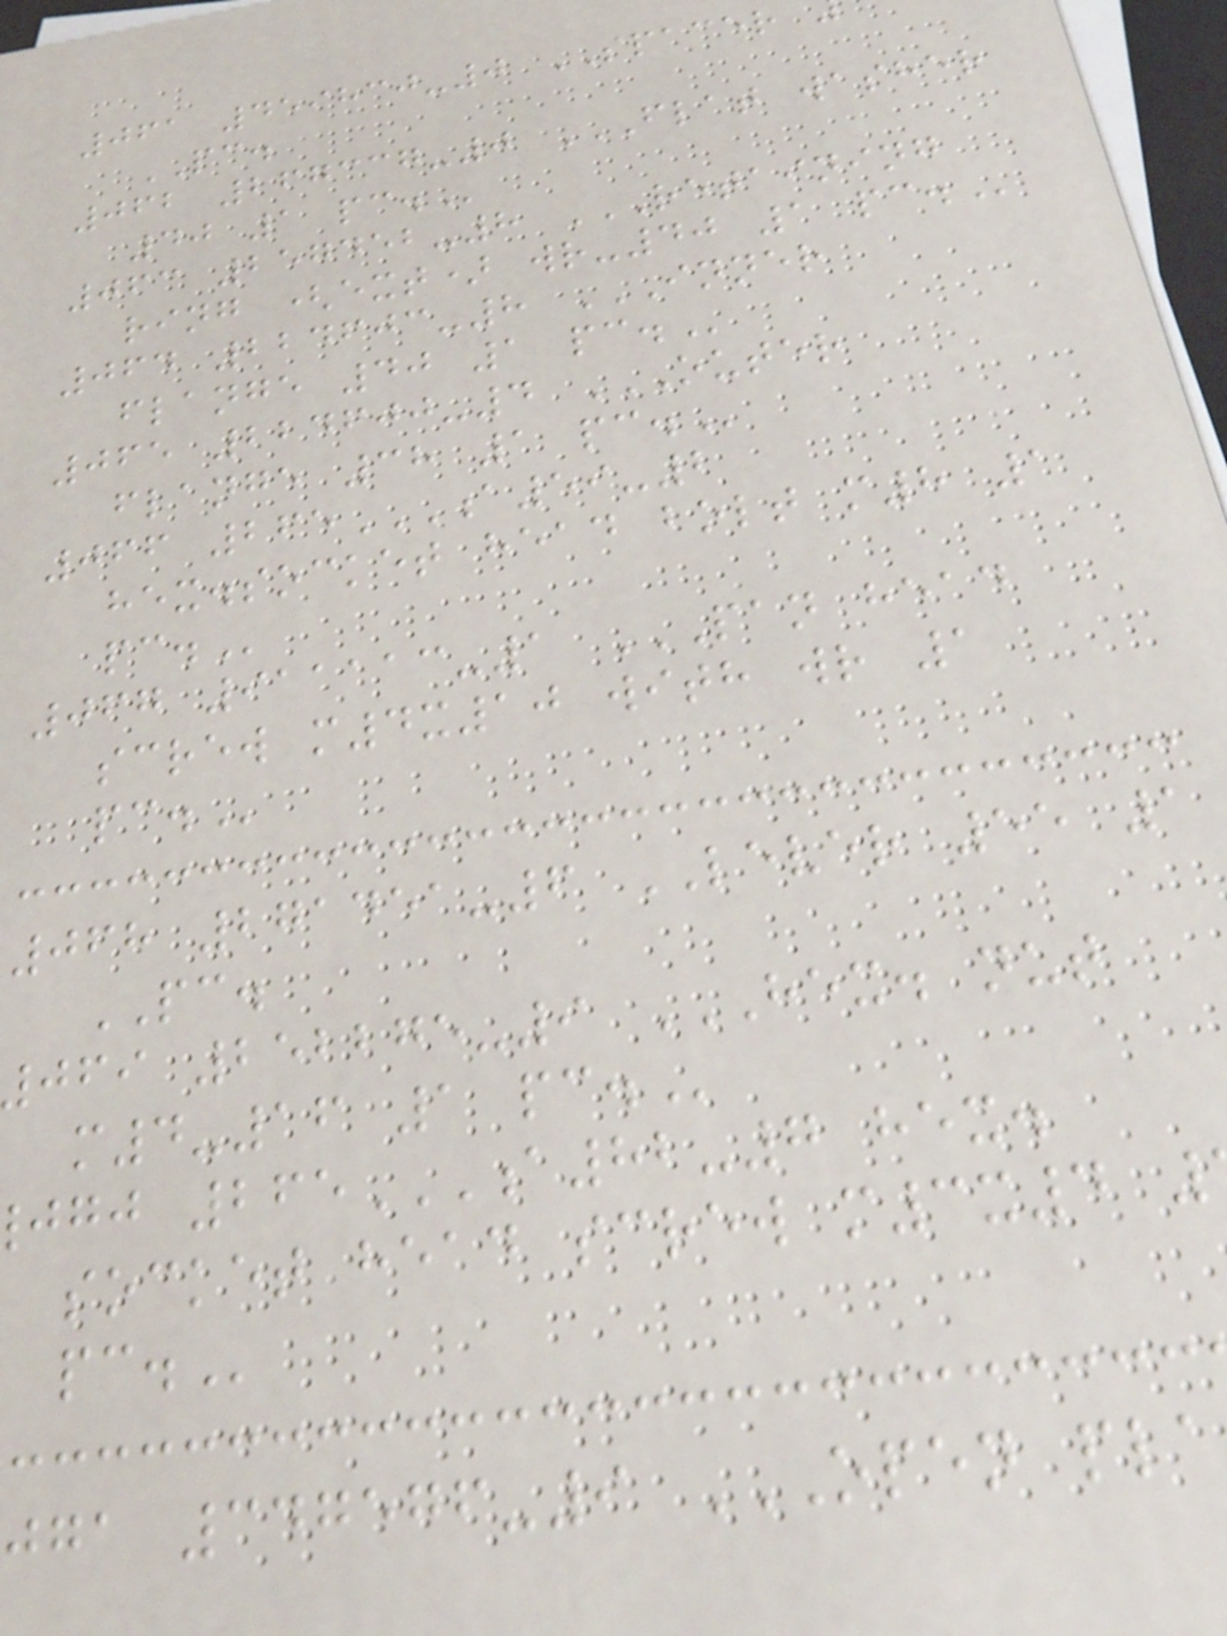061 459830-0 SPACER
PC.
062 267337-0 FLAT WASHER
40 1
063 257452-8 RETAINING
ring (ext) wr-40 1
064 224603-8 INNER
flange 40 1
065 224600-4 OUTER
flange 38 1
066 265A59-2
hex.socket head bolt m8 1
067 911113-1 PAN HEAD
screw m4x10 with wr 1
068 271451-6 LEVER 55 1
PC.
m4-16 1
socket head screw m3x4
